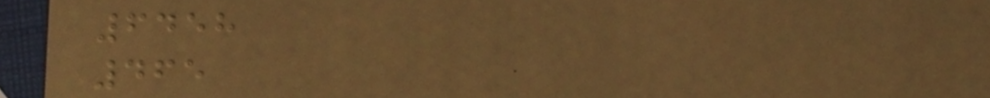6458
465
